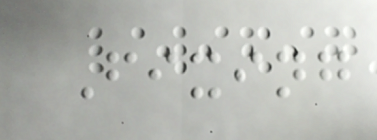Fixing
